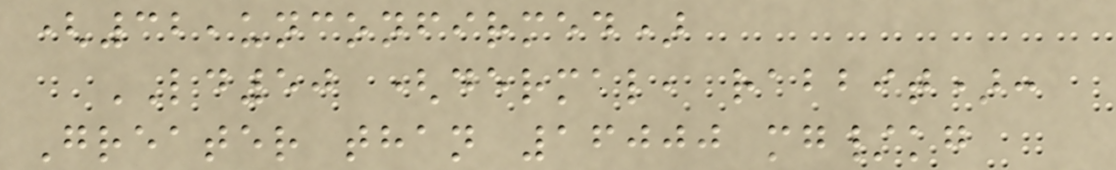(32,unconfirmed)
LD50 (dermal, rabbit):
Greater than 16000 mg/kg
